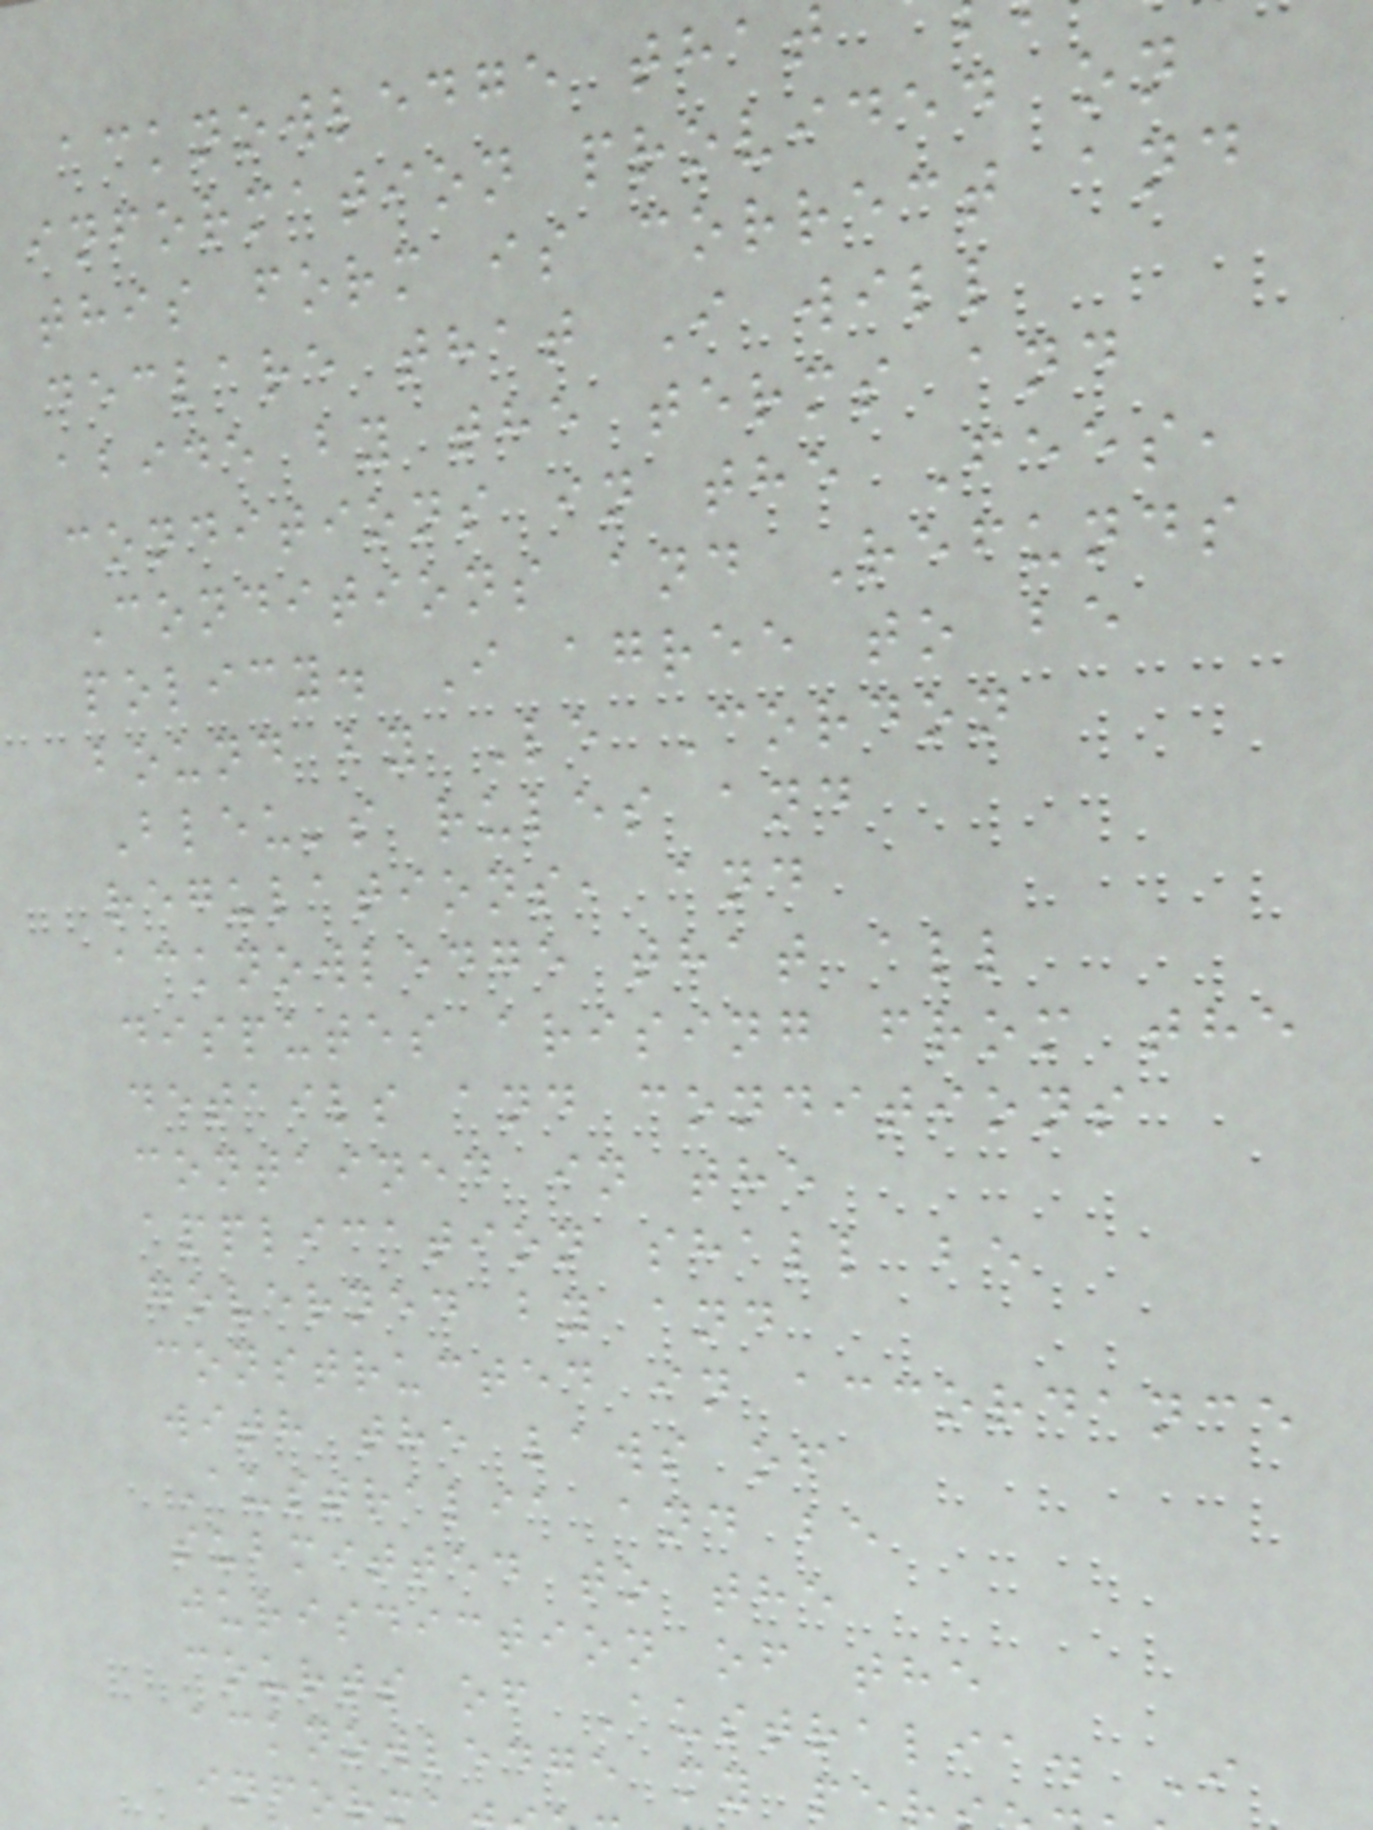acknowledge that
information provided on
this form is correct and
declare that I will
abide by the terms and
conditions in the Fees,
Conditions and Refunds
policy. I agree to be
bound by Le Cordon
Bleu's rules and
regulations, and
acknowledge that all
disputes arising from the
details and conditions
contained in the
application shall be
governed by and
constructed in accordance
with the laws of
Australia and be
submitted to the
jurisdiction of the
courts of Australia. I
acknowledge my pe
